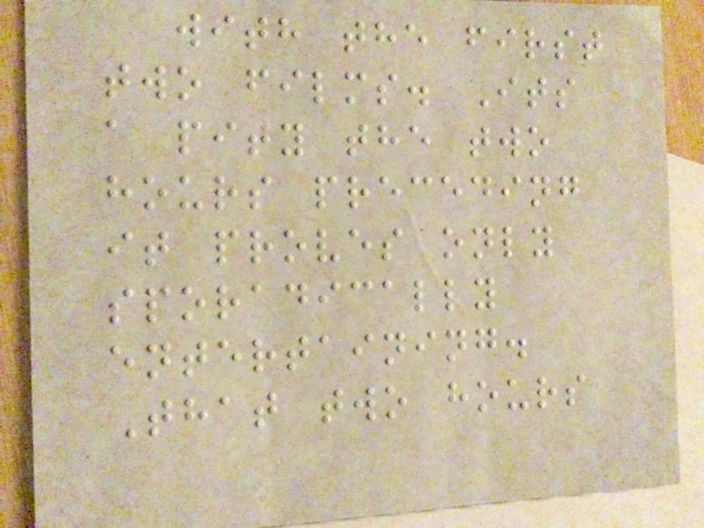with the first
two films. Its
a pity the two
hours preceding
it proves only
sporadically
entertaining.
That two hours
